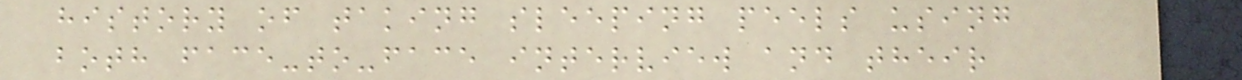history of taking sleeping peels using
both face-to-face interview and their
